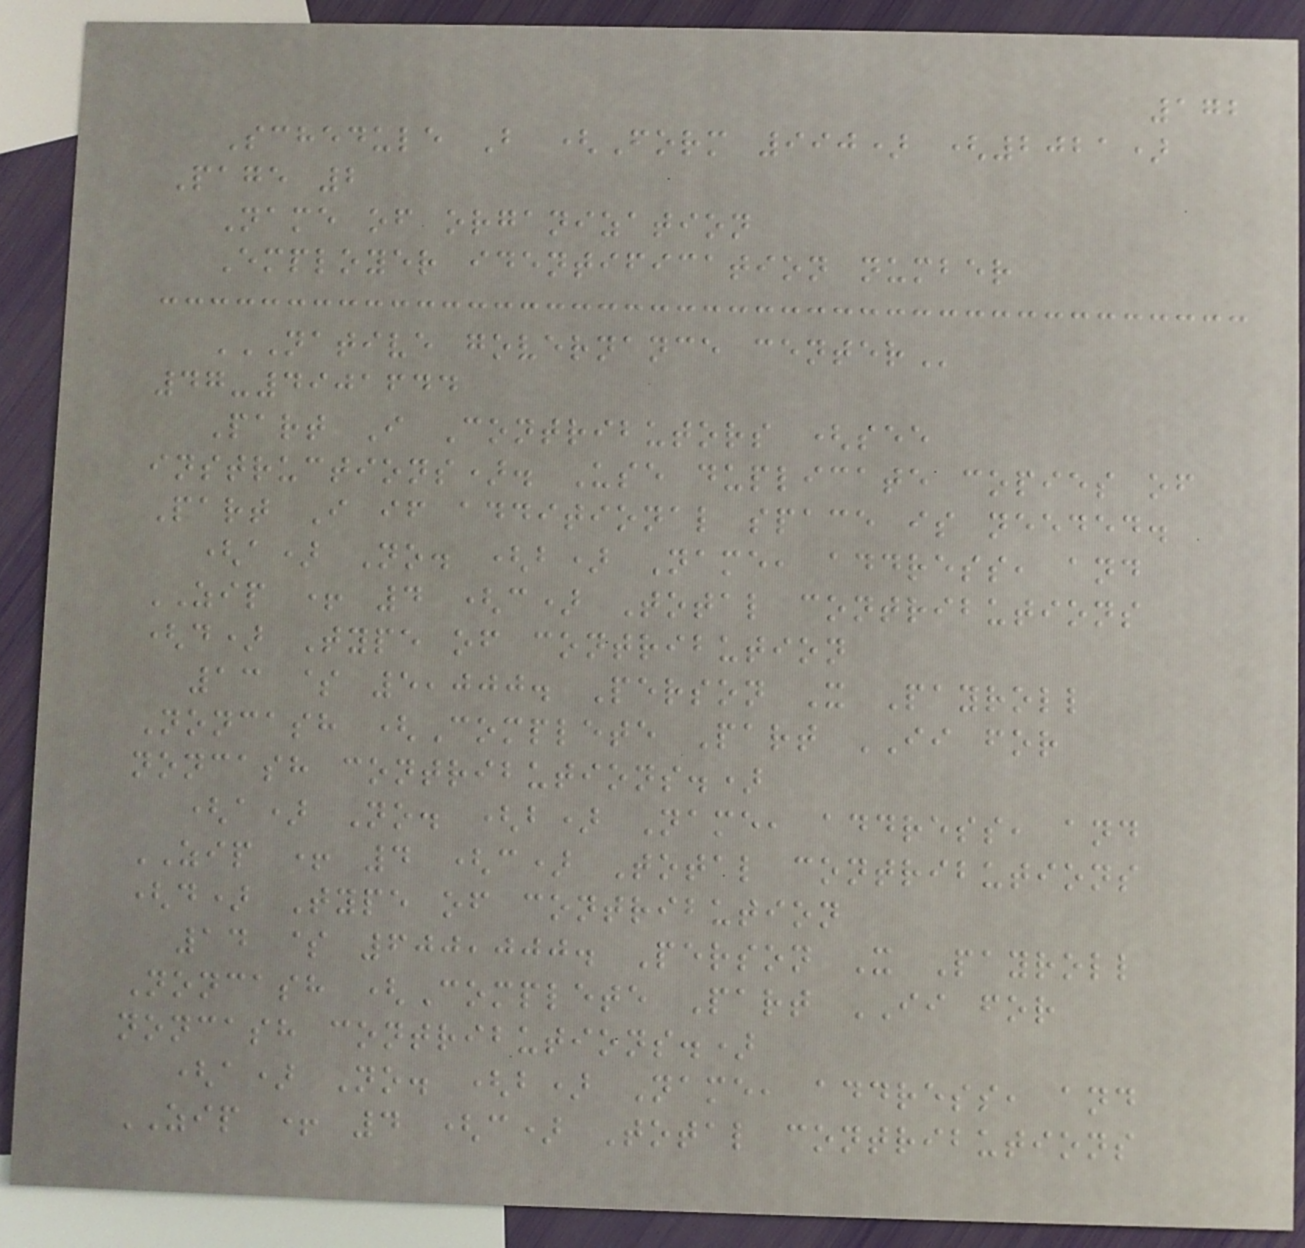172
Schedule B (Form 990) (2021)
Page 2
Name of organization
Employer identification number
NATIVE GOVERNANCE CENTER
47-4901644
Part I Contributors (see
instructions). Use duplicate copies of
Part I if additional space is needed.
(a) No. (b) Name, address, and
ZIP + 4 (c) Total contributions
(d) Type of contribution
13 $ 5,000. Person X Payroll
Noncash (Complete Part II for
noncash contributions.)
(a) No. (b) Name, address, and
ZIP + 4 (c) Total contributions
(d) Type of contribution
14 $ 600,000. Person X Payroll
Noncash (Complete Part II for
noncash contributions.)
(a) No. (b) Name, address, and
ZIP + 4 (c) Total contributions
